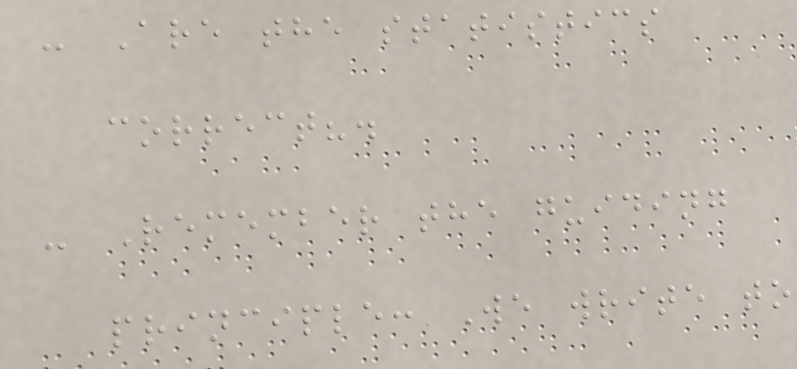- Are the statistics
correct?.
- Remember the guiding
principle: We write to
